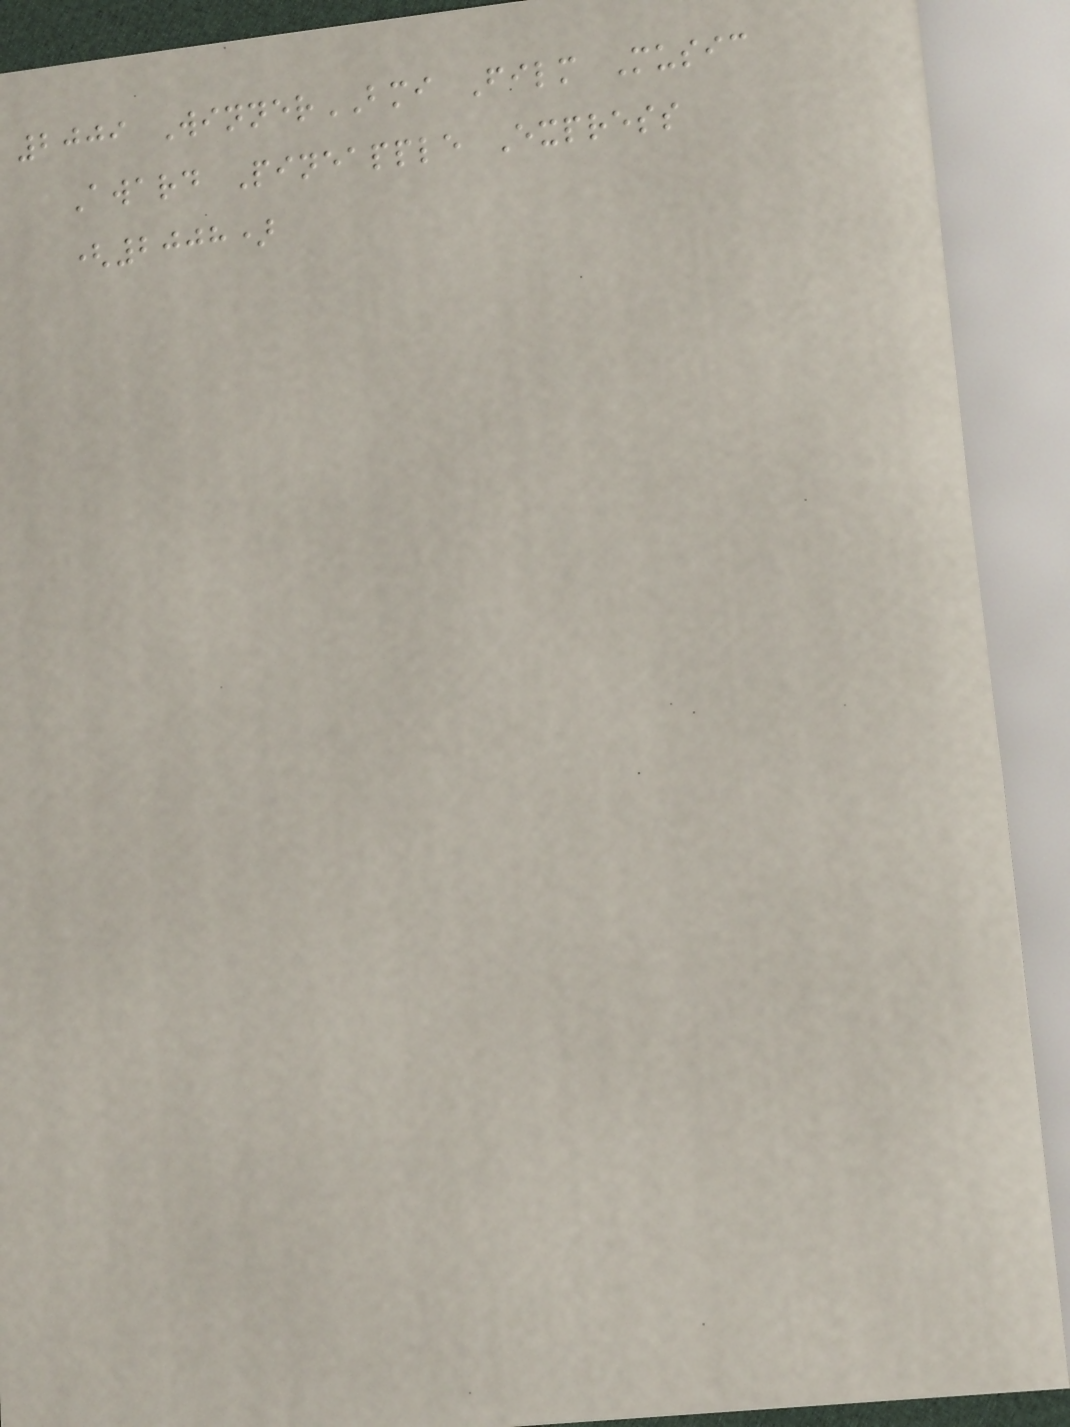2009 WinnerBMI Film Music
Award Pineapple Express
(2008)
